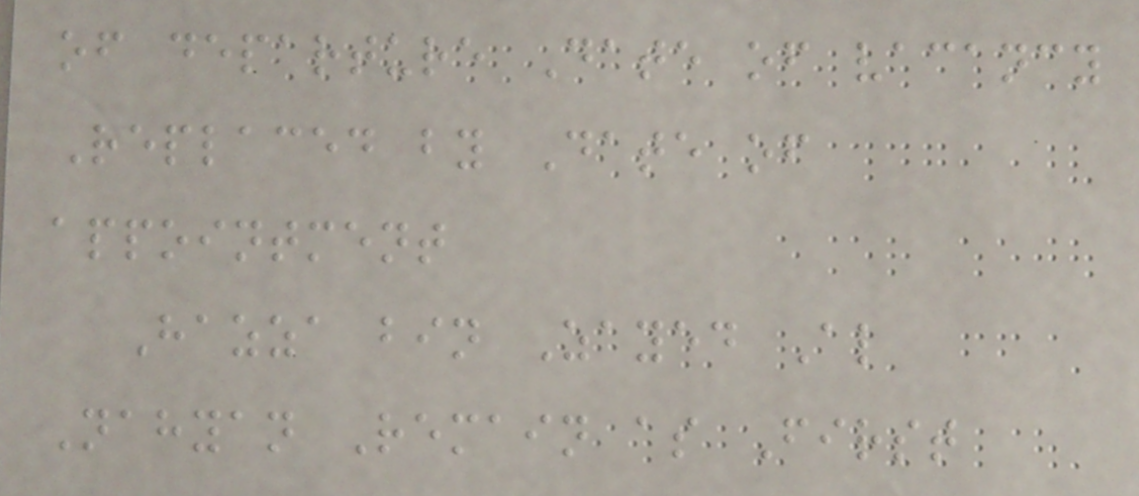of departure Date of vacancy
Replaced by Date of
appointment
Hazza bin Zayed Al
Nahyan Remain as First
